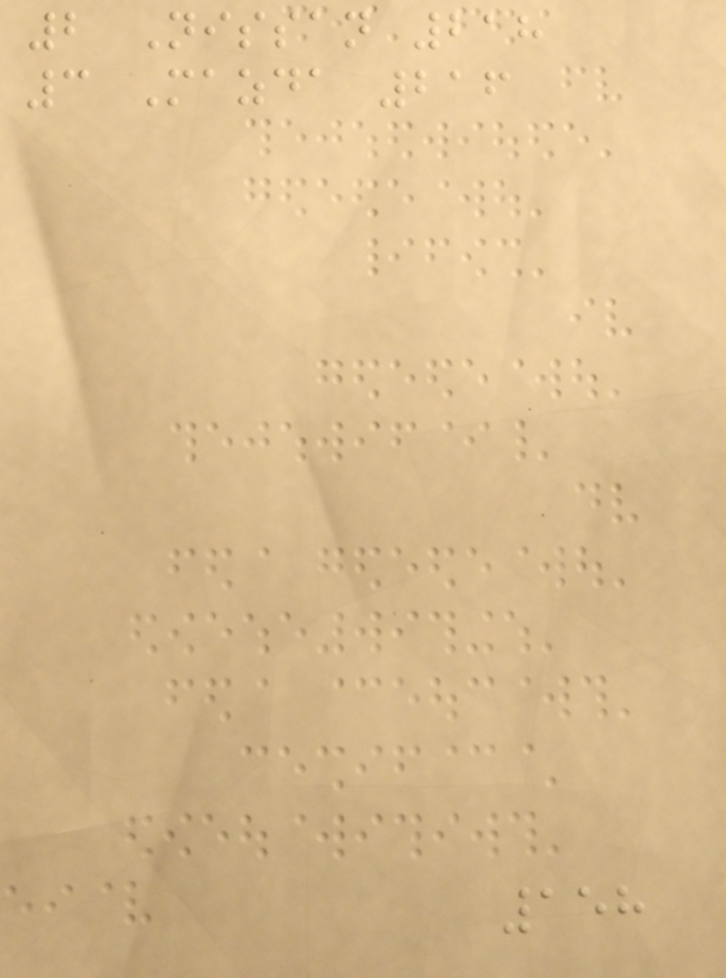2 Nissan 218
3 Mazda 216
158
